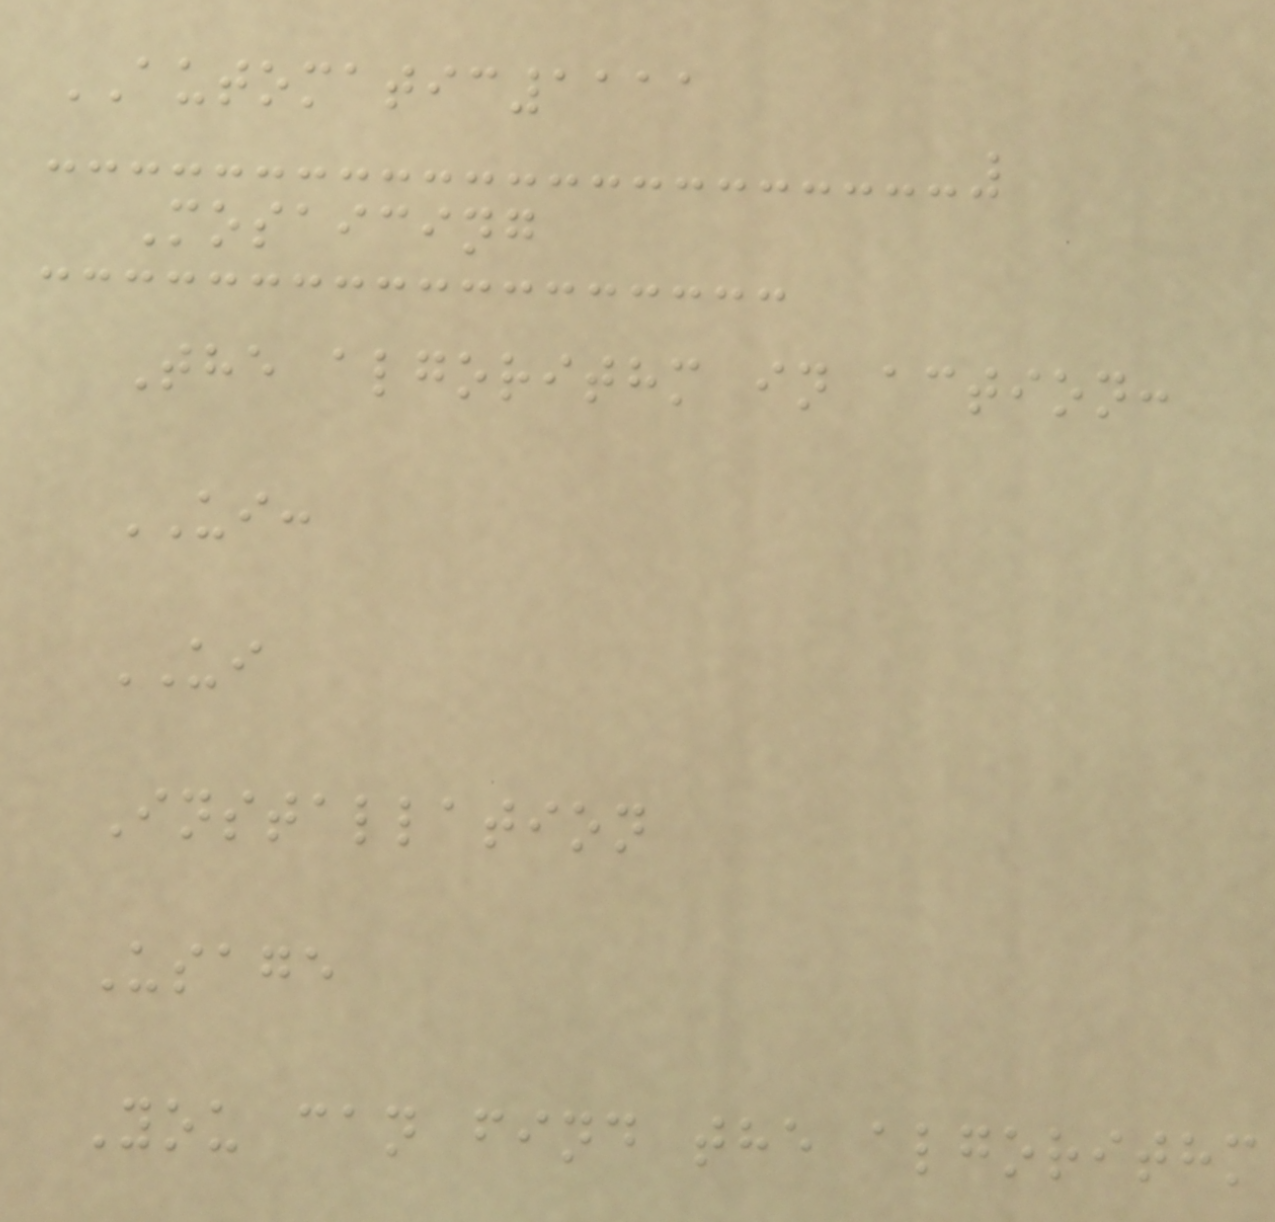AUTOMATIC1111
Mosaicing
The algorithm in action:
UI:
UI
Installation
Usage
You can find the algorithm
